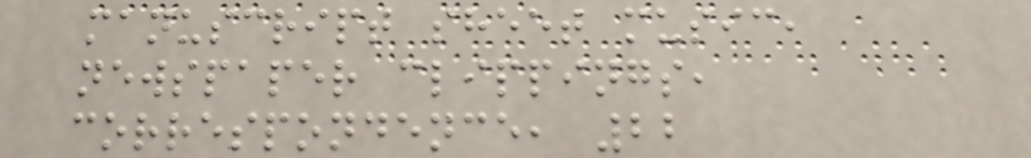manuscript sheet music,
newspaper clippings,
correspondence, 22
